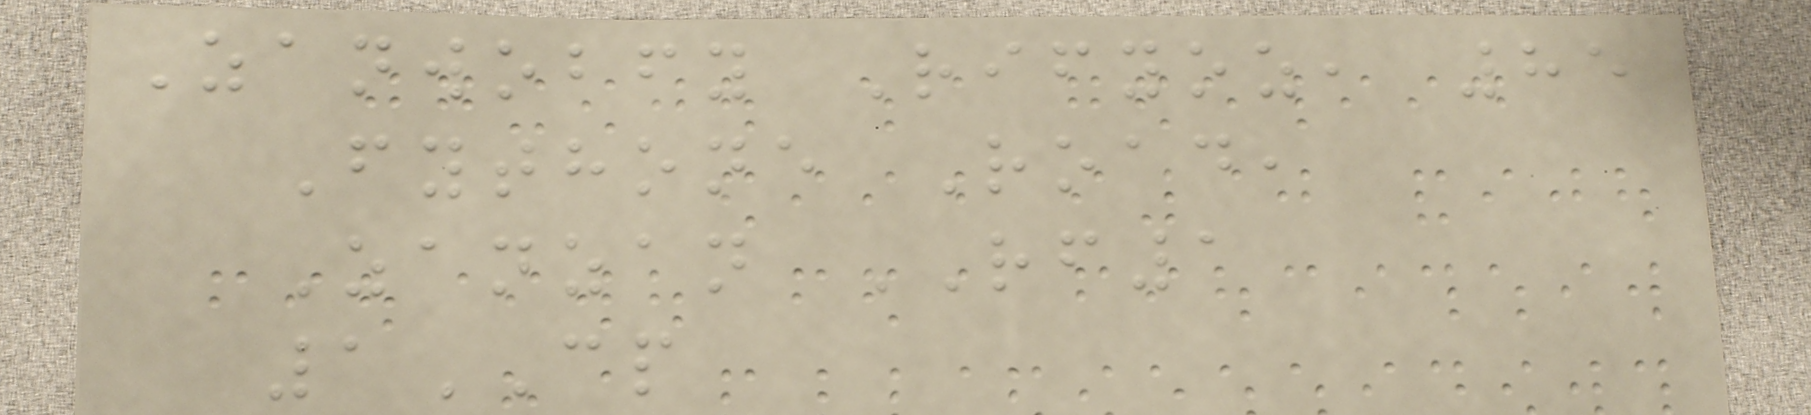Zanwobfy Rifyoz, 85
Fythone Road,
Zanzan RF1
1CP
